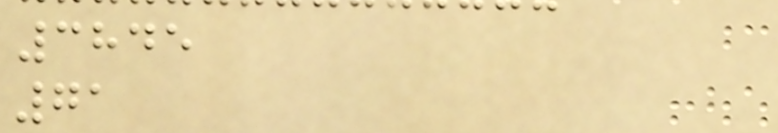3845
71
